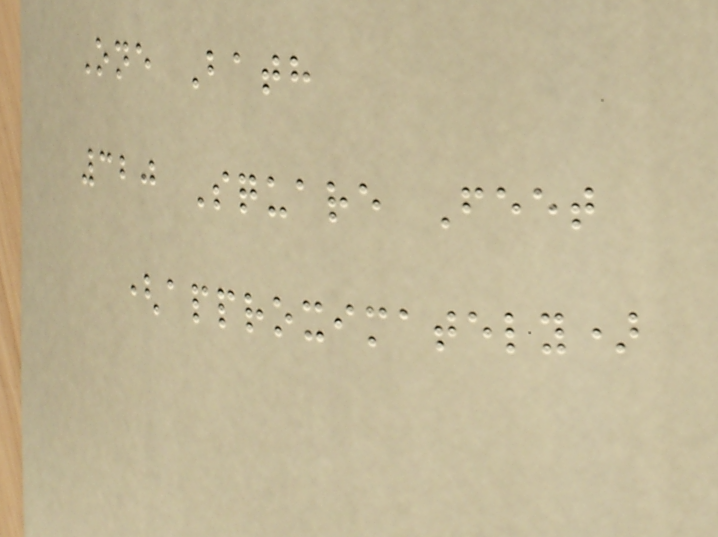One Bath
320 Square Feet
(approximately)
